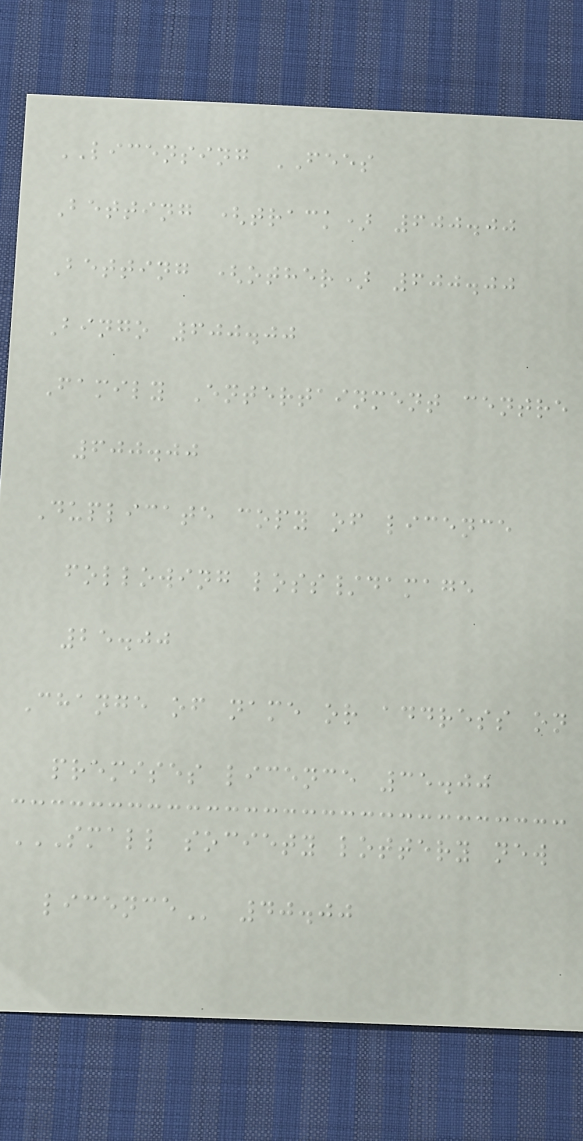LICENSING FEES
Betting (track) 600.00
Betting (other) 600.00
Bingo 600.00
Family Entertainment centre
600.00
Duplicate copy of licence
following loss/damage
25.00
Change of name or address on
premises licence 35.00
SMALL SOCIETY LOTTERY NEW
LICENCE 40.00
